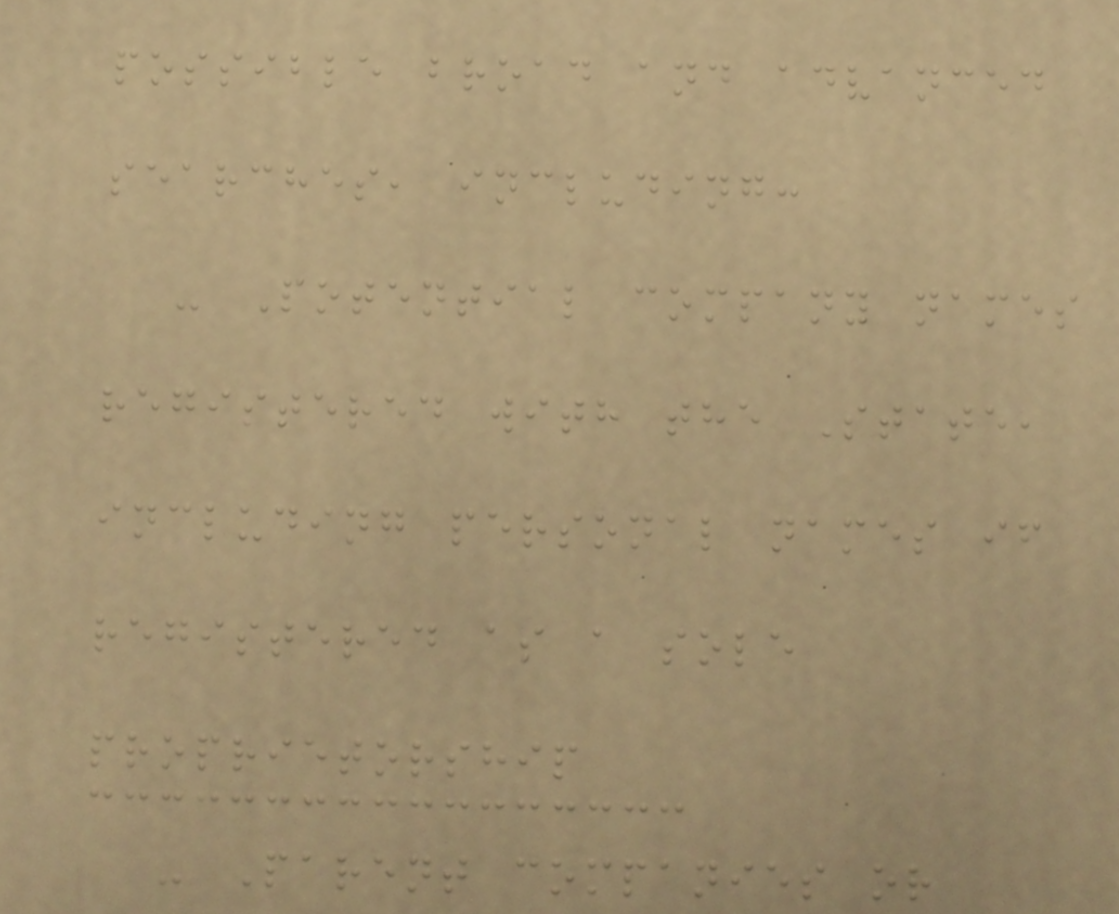possible broad and advanced
searches, including:
- Potential company names
registered with the State,
including personal names if
registered as a sole
proprietorship
- Parent companies or
